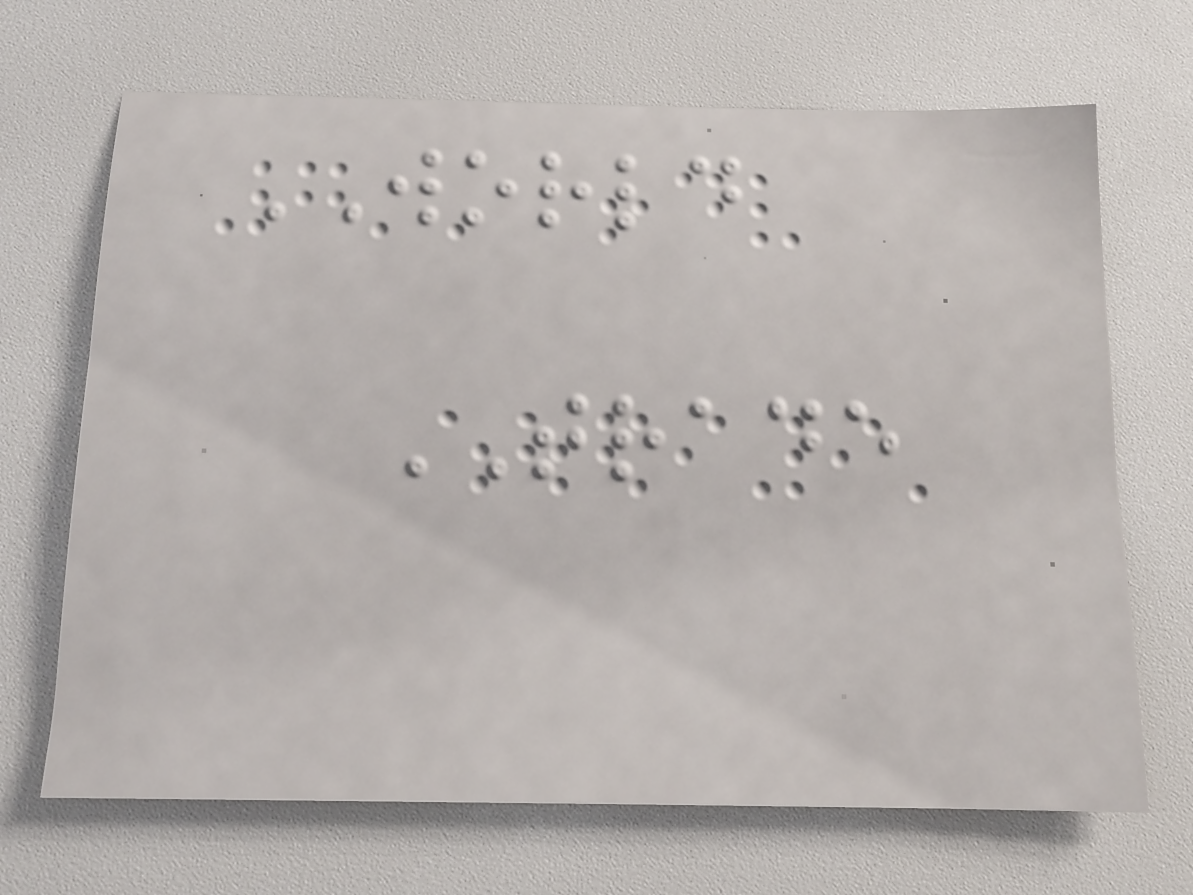WORLD
TRADE
